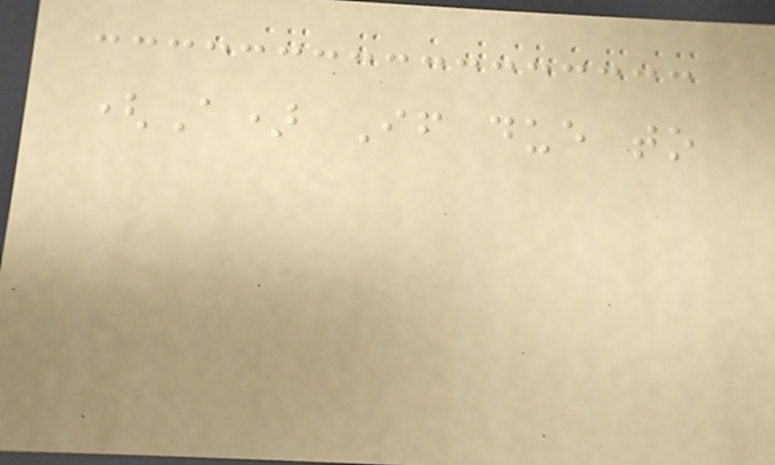(A) If due to
